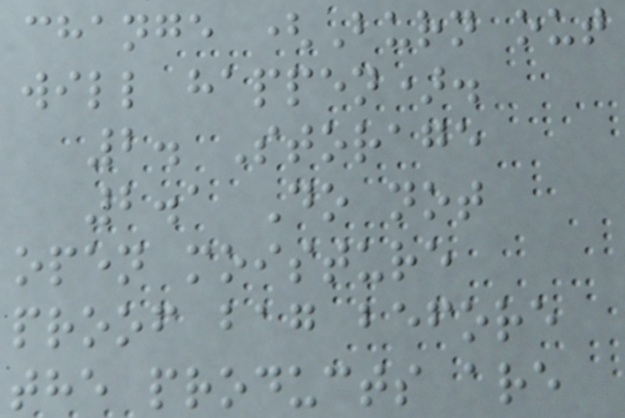change (Burn out
will happen).
2. Storage
2.1 Do not
open moisture
proof bag before
the products are
